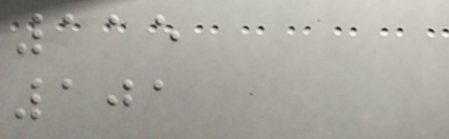115
101
